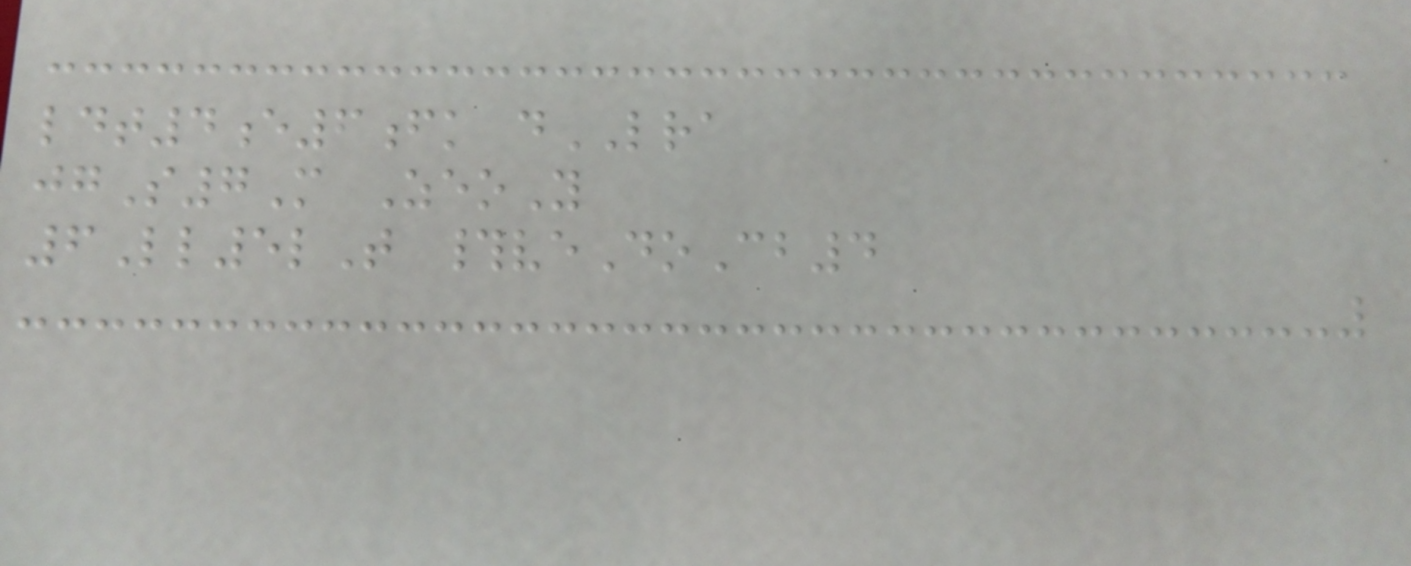ldt4e6fk dLRA
jgS7M ZeoY
6Ll5lT #veDoCb4
